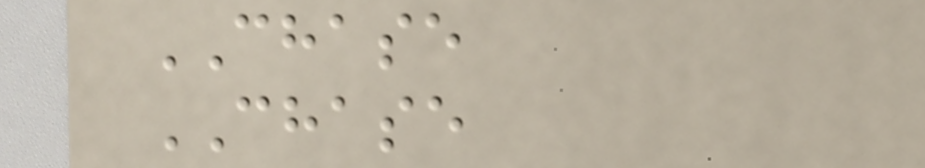CHASE
CHASE
